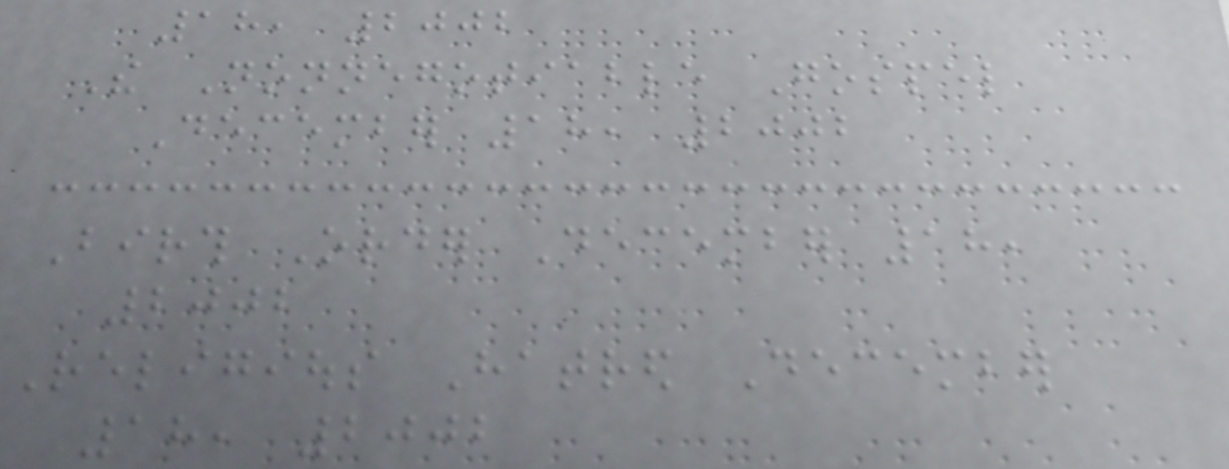18, 2002
The Nonnegotiable Gospel
December 18, 2002
Birth Order December 18,
2002
Religious Hatred December
18, 2002
